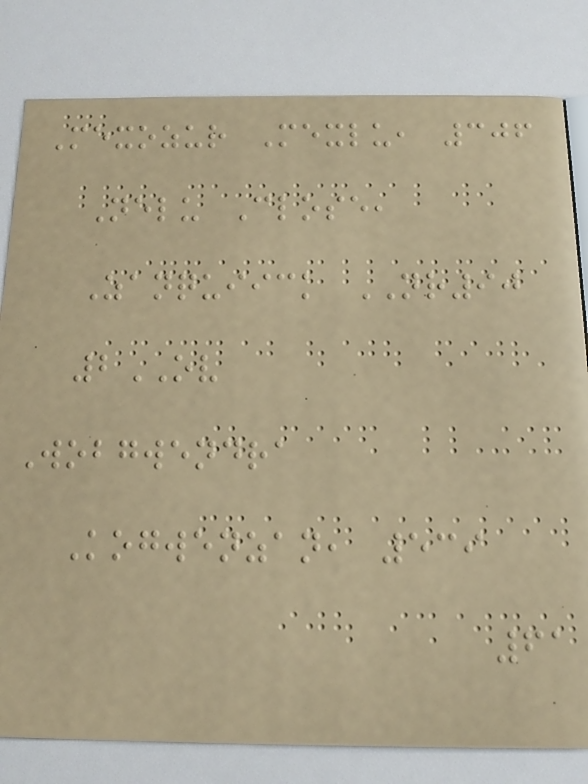Mexozur Mexlu, 306
Nelu Close,
Zanquiick NR90
2OV
Wobgwendra
Kogwenzan, 539
61
